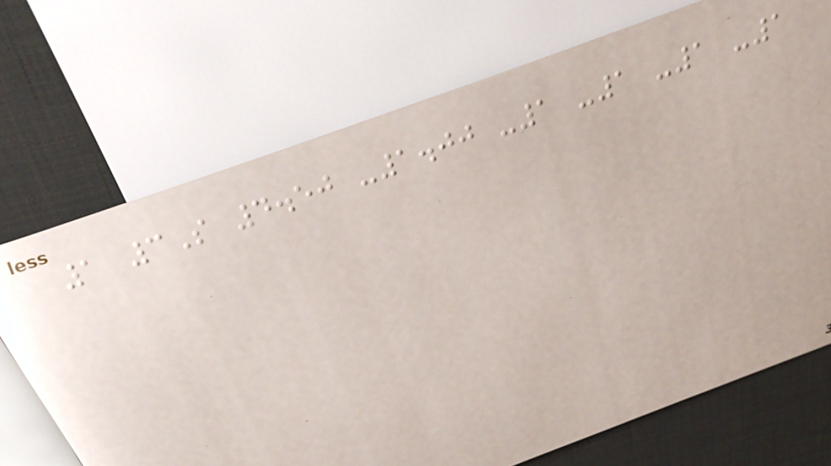1 3S 4.50 -1.00 -1 -1 -1 -1
